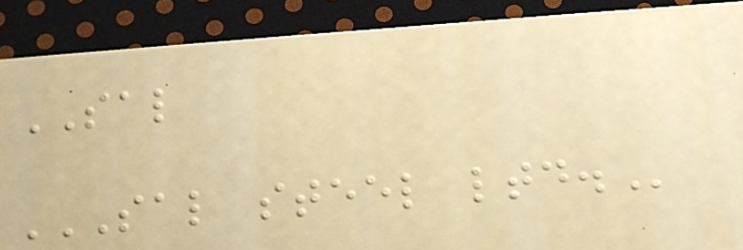SAL
SAL STEEL LTD.
